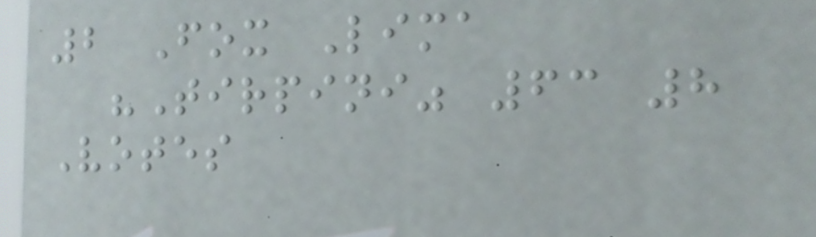2 Fox Lima
"Tirpini" 63 8
Votes
